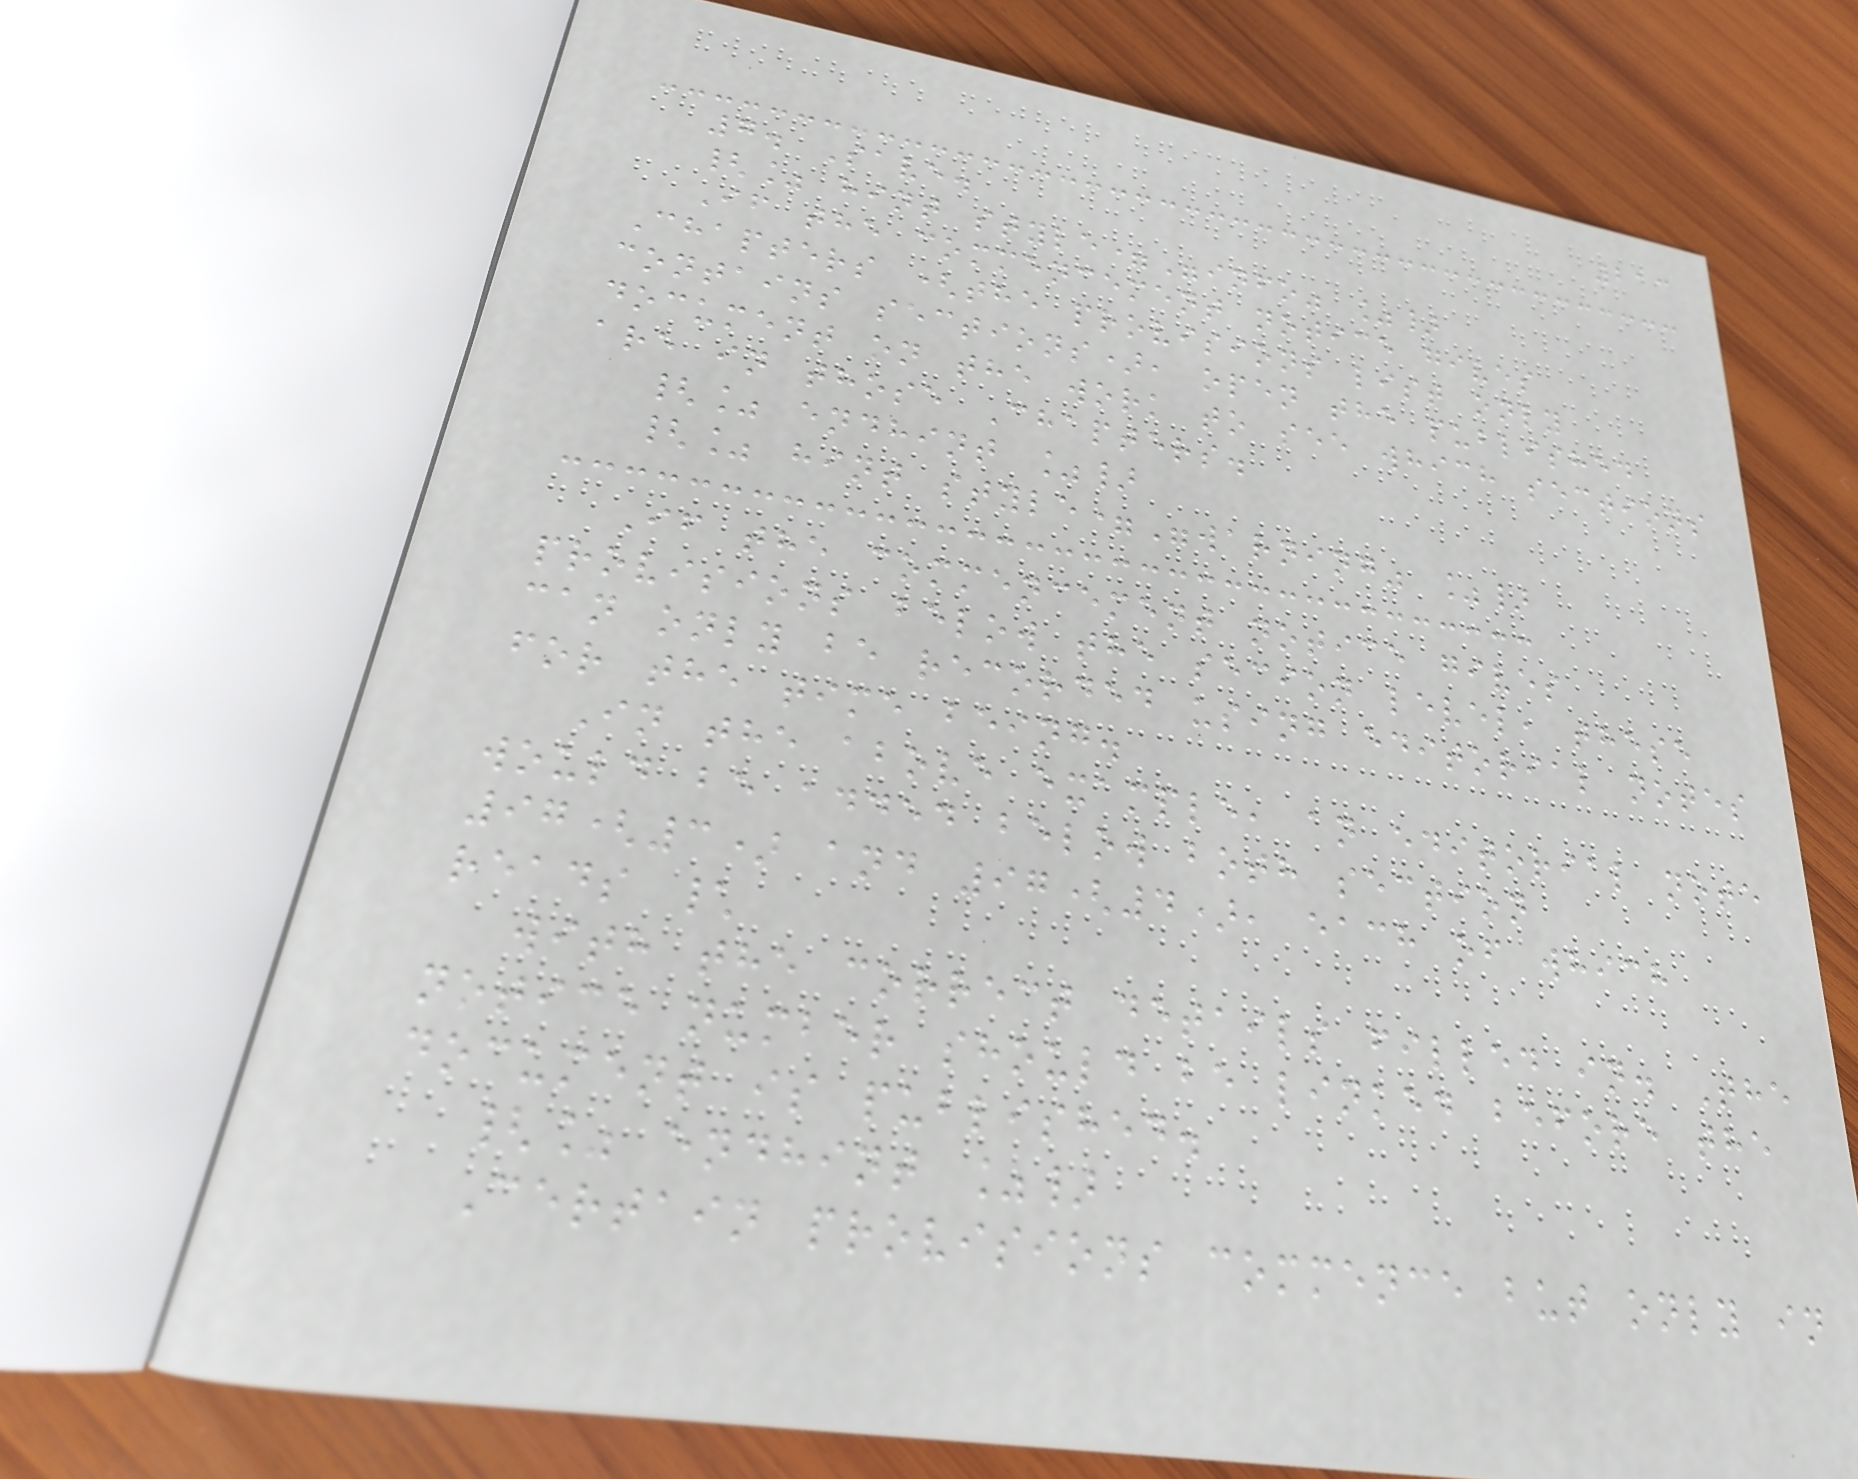213
7. Save.
{% hint style="info" %}
If the commencement notice gives
Chapters (the provisions list only
contains sections), open the published
document on the work to see which sections
are in those Chapters.
{% endhint %}
{% hint style="warning" %}
If the commencement notice gives
provisions below the secion level, these
can only be recorded using editorial notes
for the time being.
In the above example, an editorial note
would be added below both section
97(3) and 97(4), each of which
reads \
with the correct details filled in. The
notice number should be linked before the
document is published.
{% endhint %}
Certain provisions commence but only in
